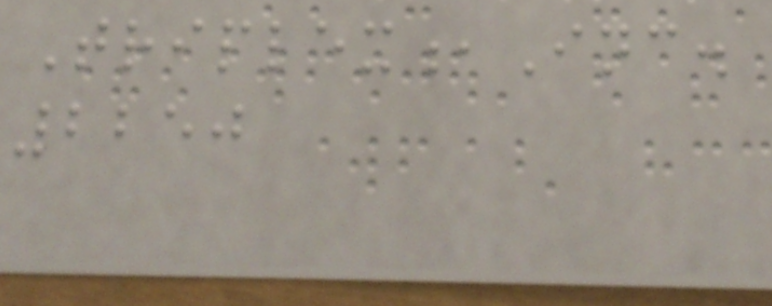Triplex,Inc.
2250
